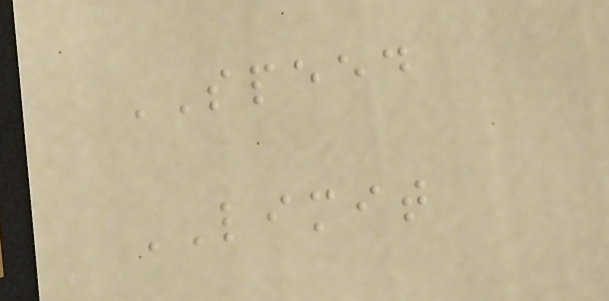SPEED
LIMIT
